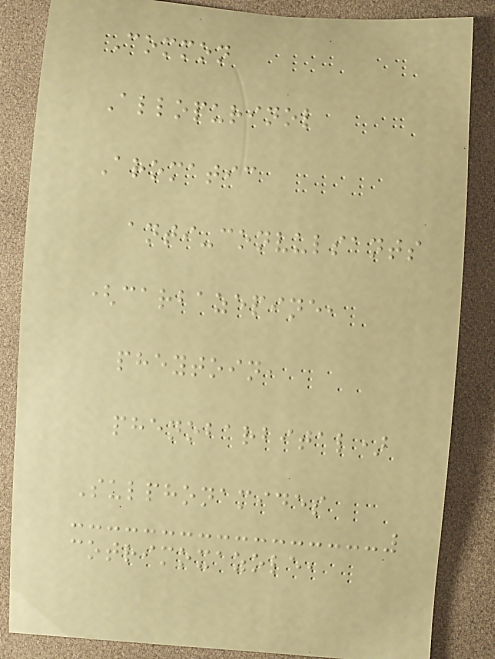Common
Allopurinol
Aromatic
anti-convulsants
(carbazepine,
pheytoin,
phenobarbital)
Sulphonamides
cotrimoxazole,
